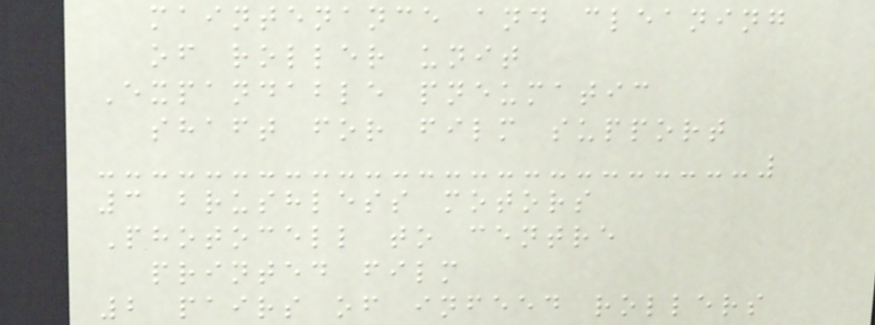maintenance and cleaning
of roller unit
Expandable pneumatic
shaft for film support
3 brushless motors
Photocell to centre
printed film
2 pairs of infeed rollers
